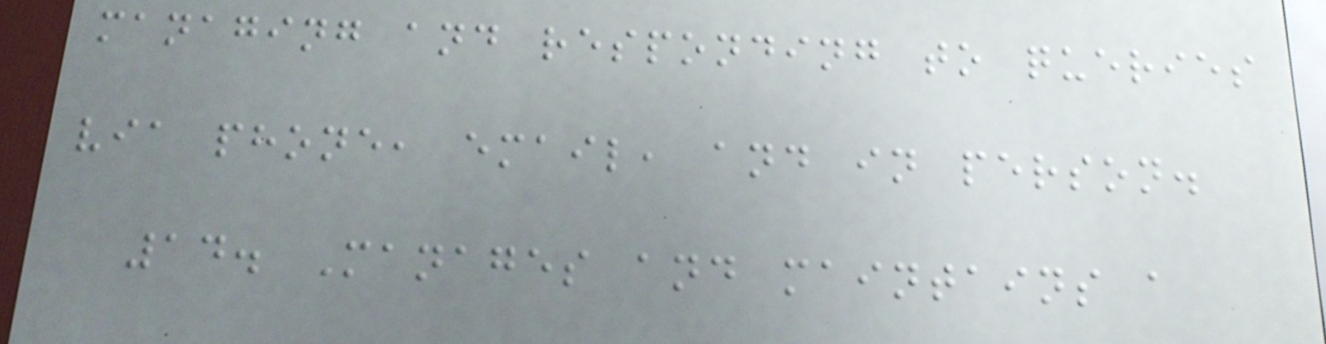managing and responding to queries
via phone, email, and in person.
14. Manages and maintains a
